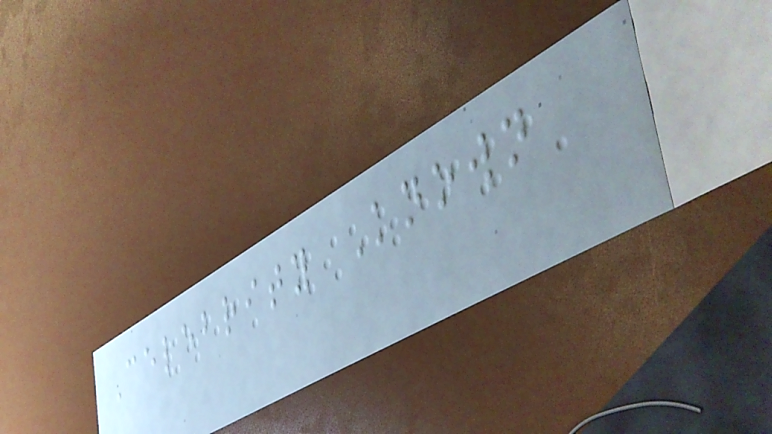Celebrity Known
